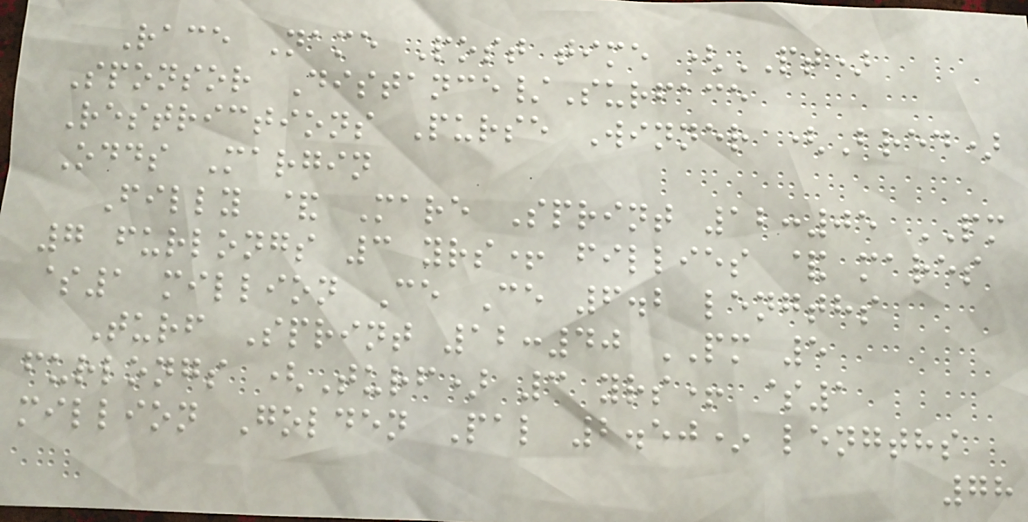Race Name Post time (PT)
Sponsor Distance/Surface
Restrictions Purse Winner (Bred)
Odds Margin
Filly & Mare Sprint 12:05 PM
7 furlongs 3 yrs+ fillies & mares
$1 million Ce Ce 6.2 lengths
Turf Sprint 12:40 PM 5
furlongs (Turf) 3 yrs+ $1
million Golden Pal 2.50* lengths
78
